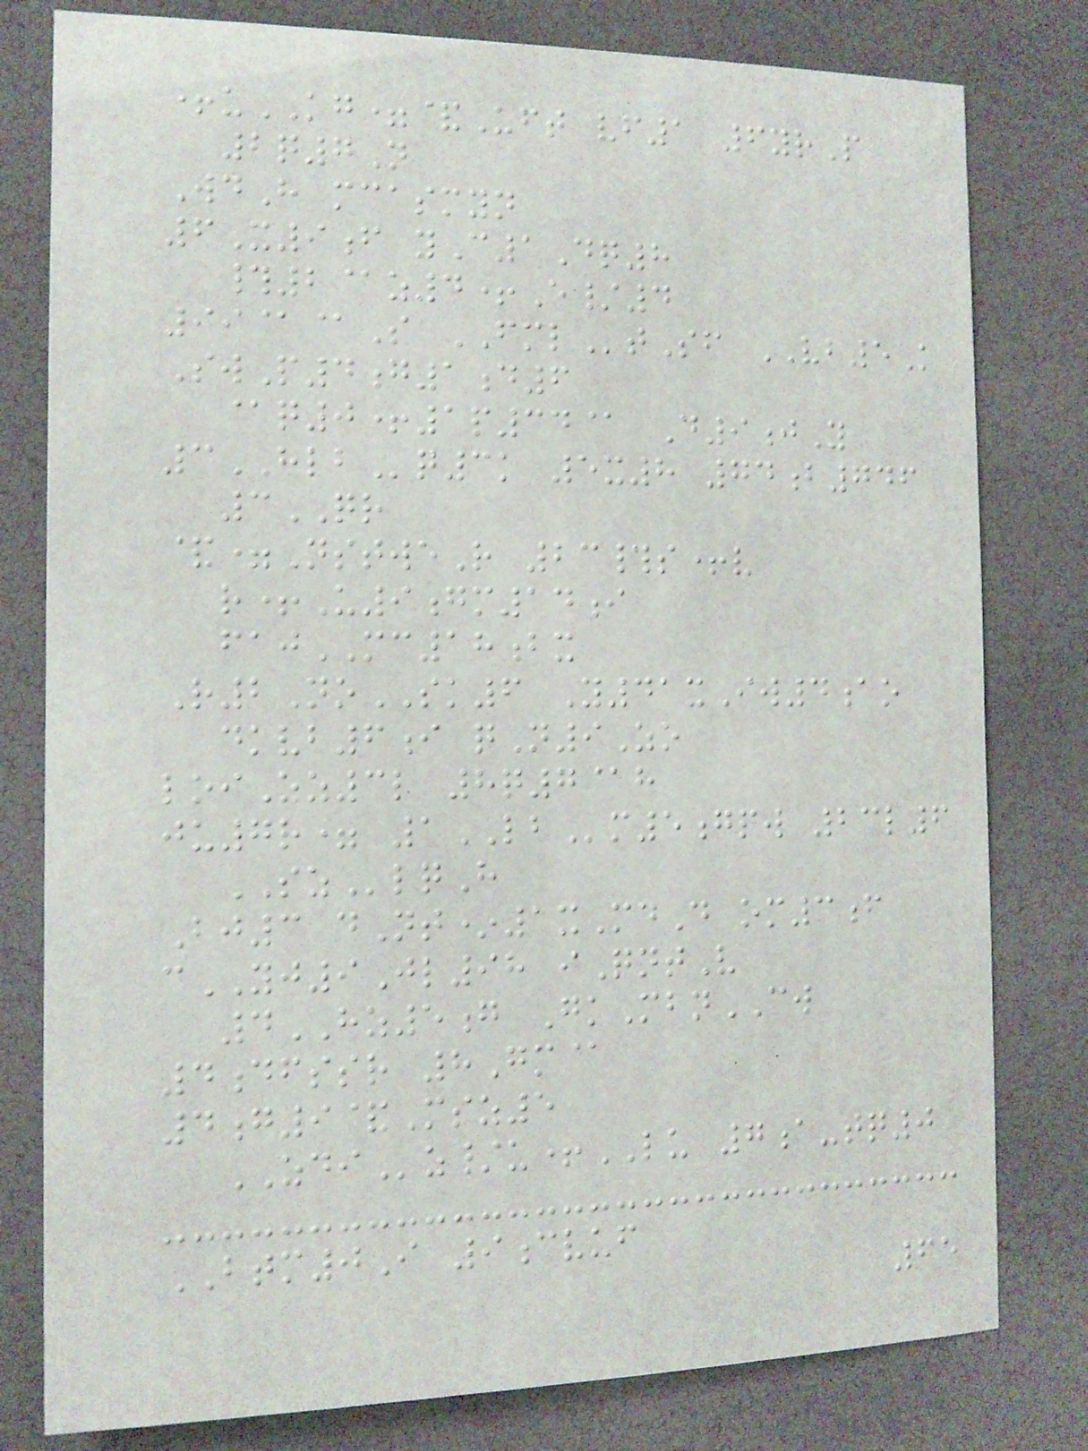+uKG=&Uft vf1 6yrP
2q7N
WdH mcasmyn
6X9f yC1Dq8
#2@z4+E/4
99@@S FMLtSf VB5K
SwP4g1d6
@q0+1p34@ D9jY
3HLBq3k 5x8 74b746
3QR
&=NstweR 23#s+v
r+U9gm14i
fajMC18bx
R2NoSK6 Y41xIw4ao
dkvb6i qN9Zo
loiZz3l 8q7@h
ju7r= 1LBm5gpw 23l6
SZlqH
Bj3 dNt*1xMdD om3f
cYJ9Jl98 iQntV
4HZ5g GkMbnCW
4dfssr 8Gm@
4g9&Msz5
ZDIz/u+LU 7a-tq0
BTM0I 9cvuf
65
